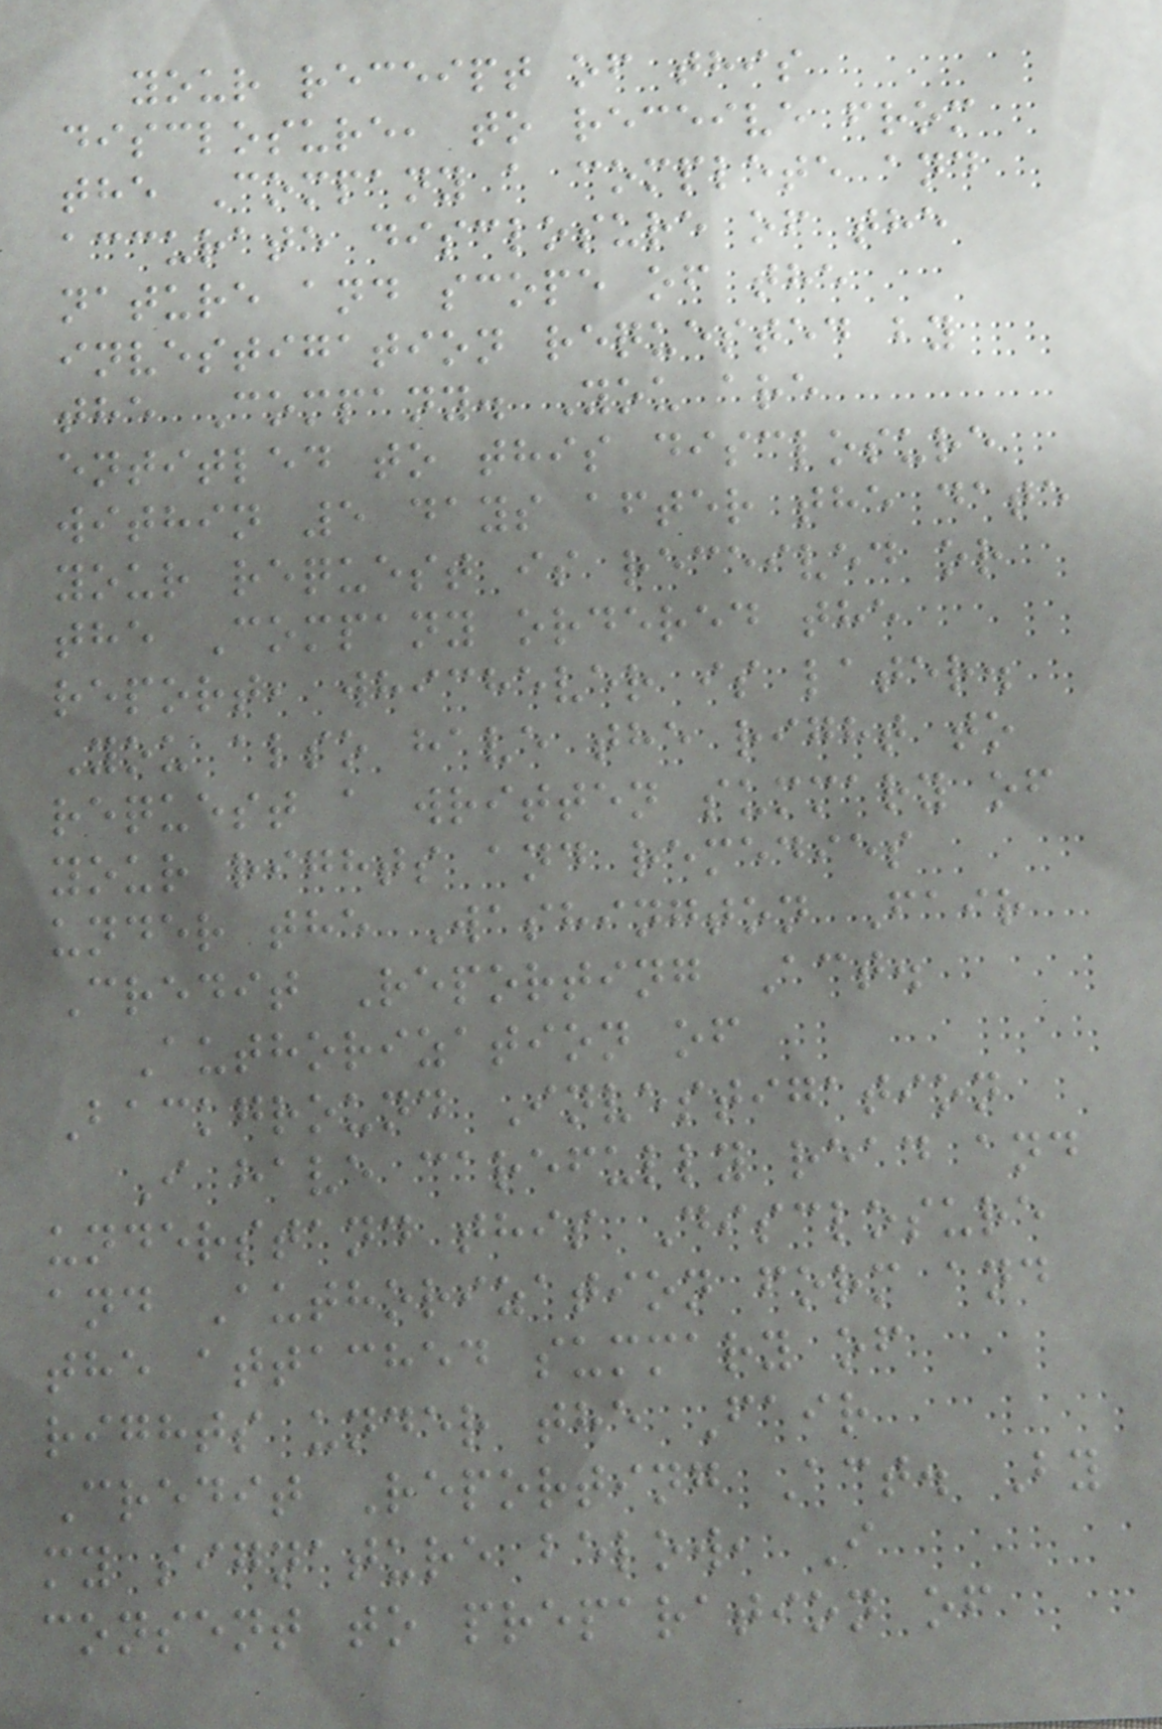your receipt of this
disclosure, to receive from
the Company a complete and
accurate disclosure of the
nature and scope of the
investigation requested by
the Company. You are
entitled to this disclosure
within 5 days after the date
your request is received or
the Company ordered the
report, whichever is later.
You also have the right to
request a written summary of
your rights and remedies
under the Washington Fair
Credit Reporting Act.
Authorization of
Background Investigation
I have carefully read and
understand this Disclosure
and Authorization form and
the attached summary of
rights under the Fair
Credit Reporting Act. By
my signature below, I
consent to preparation of
